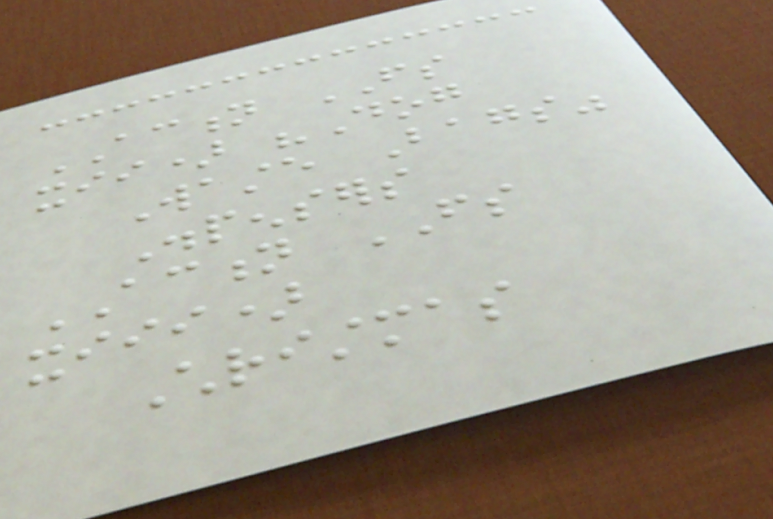ACTION FS
xii) "Dog
Waste Bags"
Dispensers
ACTION FS
xiii)
Christmas
